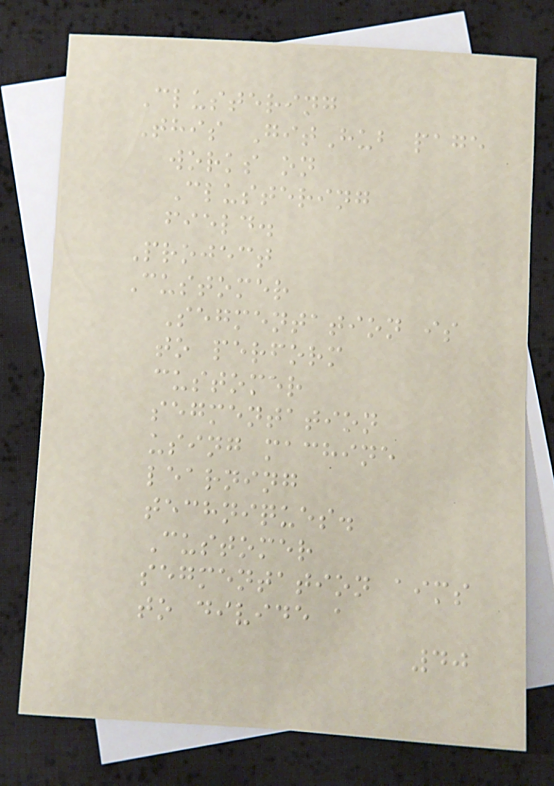Clustering
This GitHub page
works on
Clustering
field.
Project
Customer
Segmentation is
to perform
customer
segmentation
using machine
learning
techniques.
Customer
segmentation aims
to divide a
40
